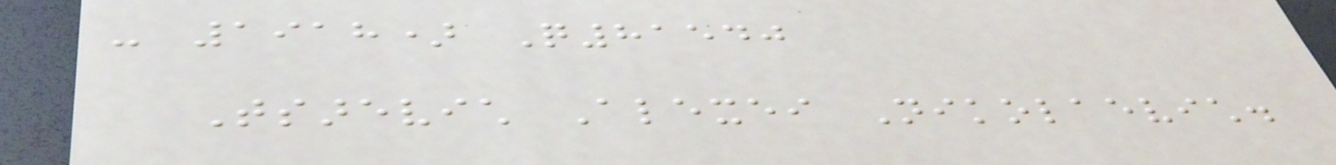- 1918) Q81540
Tsarevich Alexei Nikolaevich.
